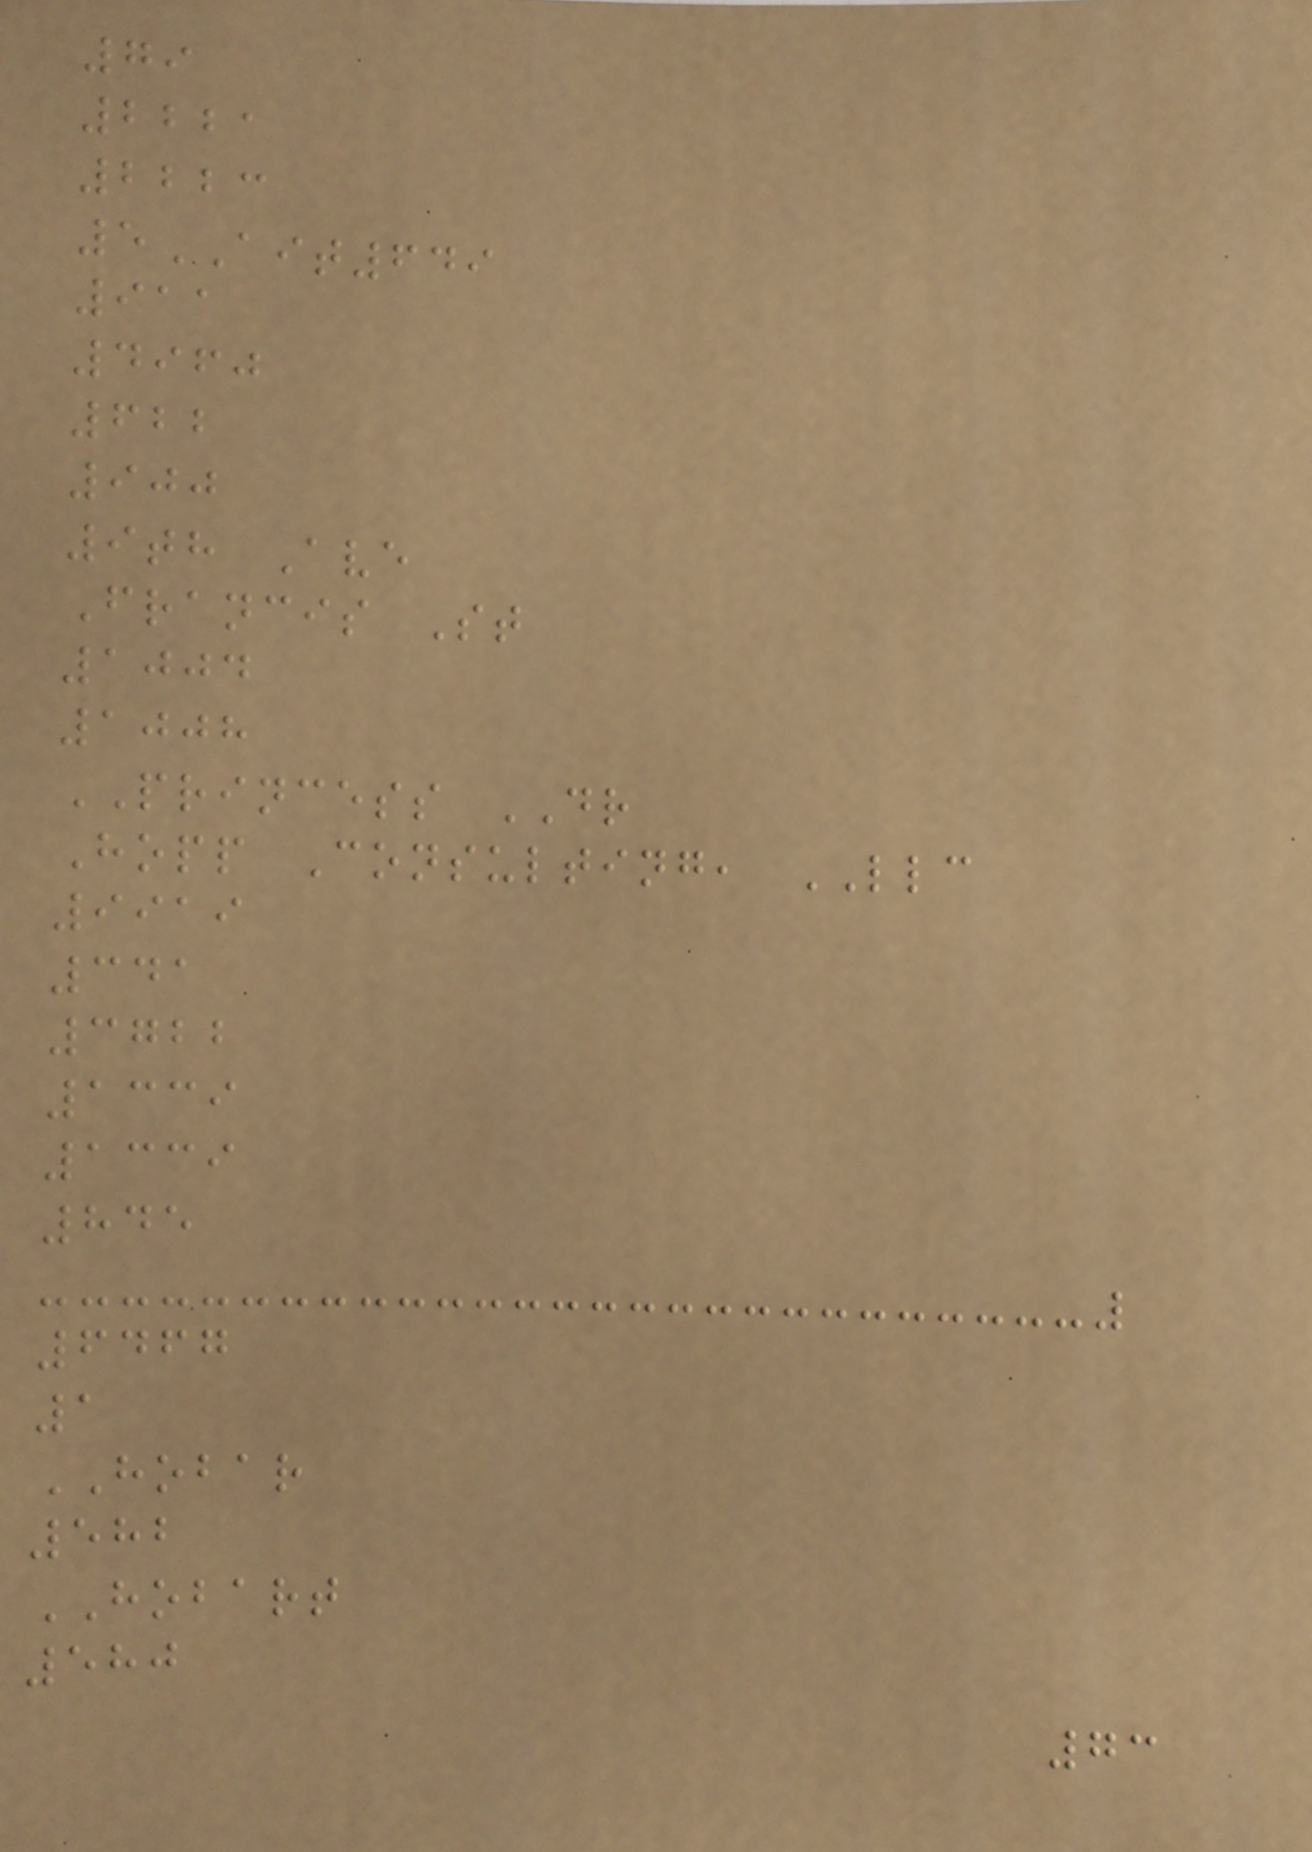79
2221
2223
5AIT649
911
4960
622
900
9th Ave
Francis St
1004
1008
PRINCESS DR
Hopp Consulting, LLC
9919
341
3722
1339
1339
845
6467
1
HOBAR
582
HOBART
580
73
